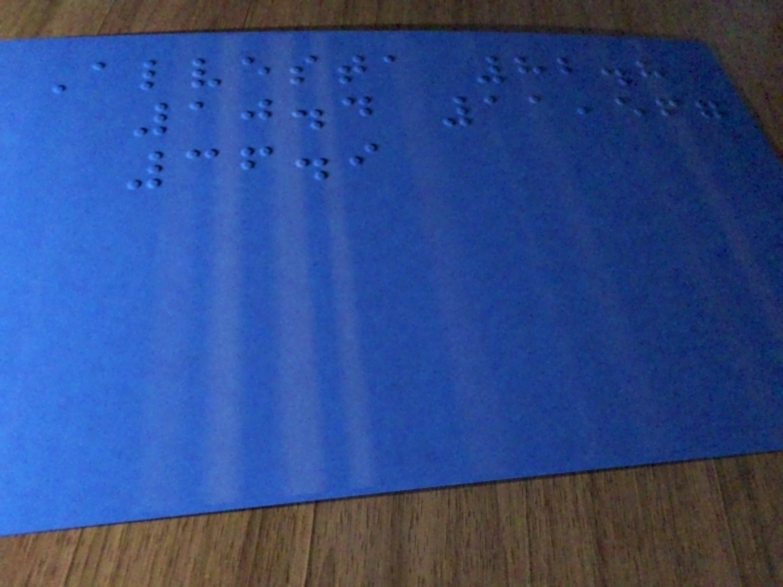Alvesta 82.8
10.4 11,567
36.9
